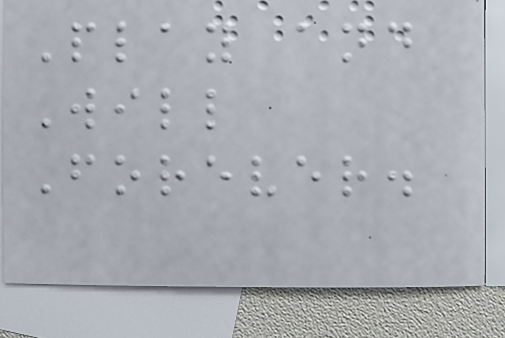Play and
Will
Forever.
